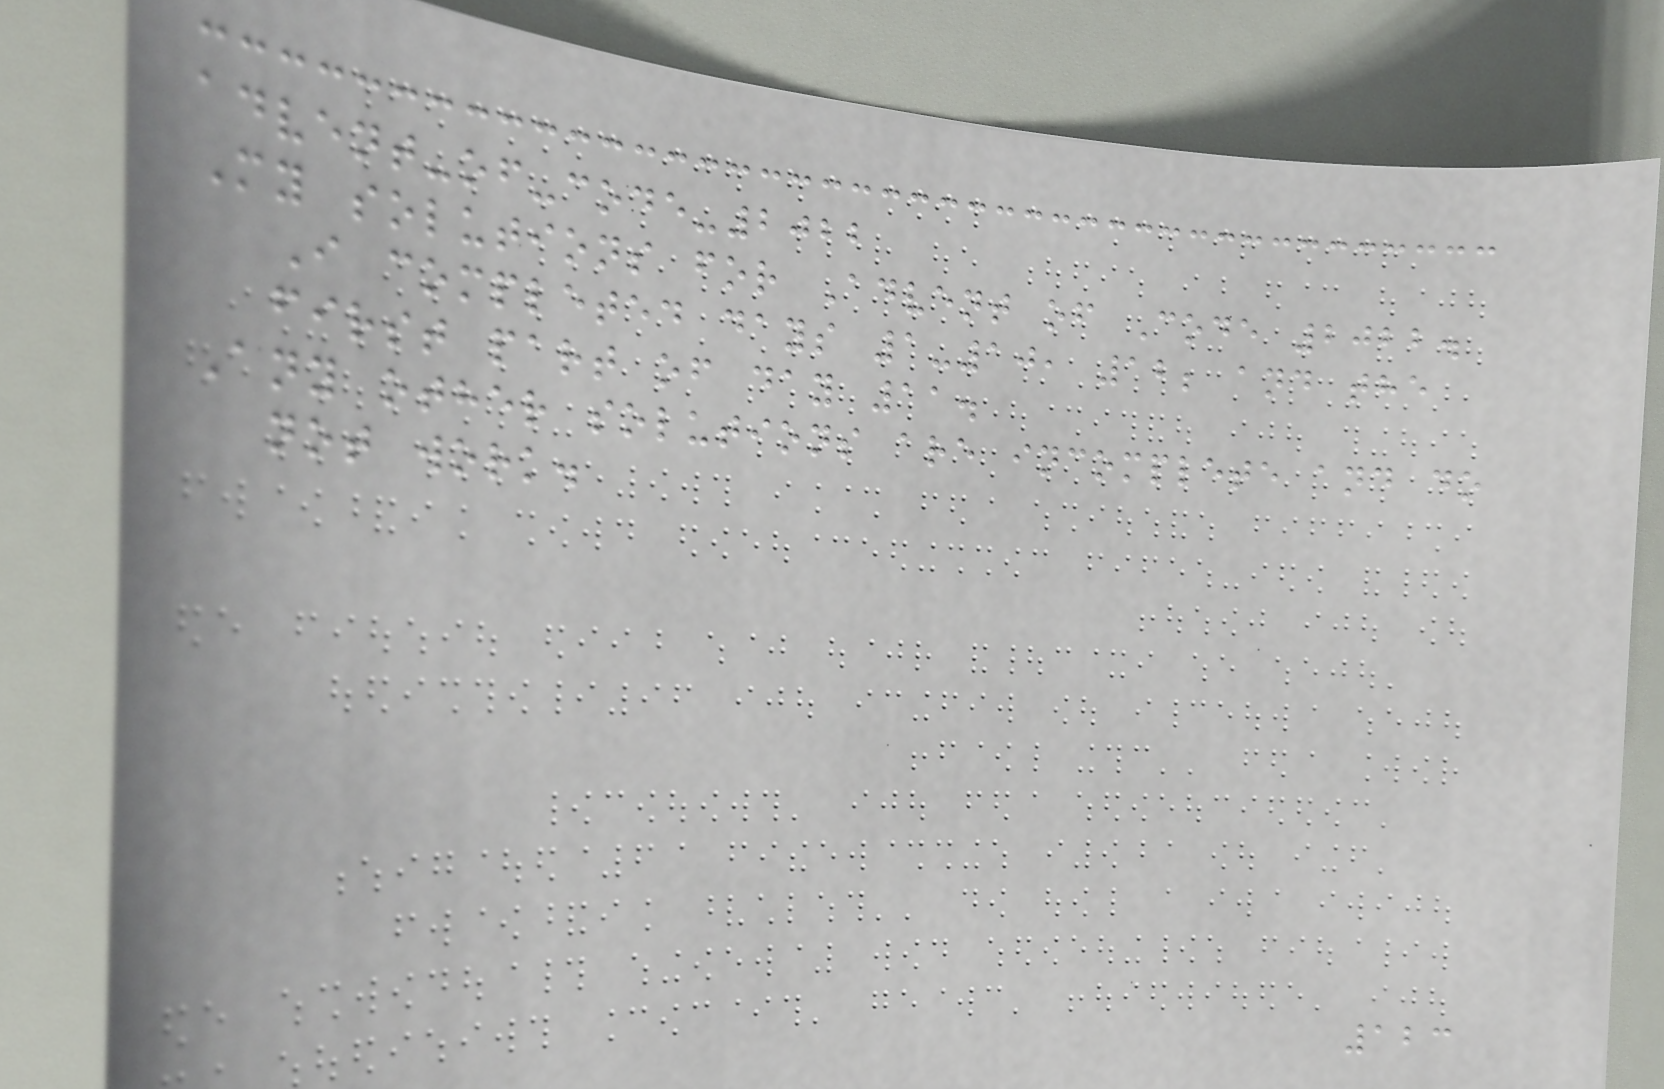advent-of-code-2022
My solutions for Advent of Code 2022.
I completed days 1-10, 12; and the
first part of day 11.
Any other solutions are incomplete and do
not work.
123
